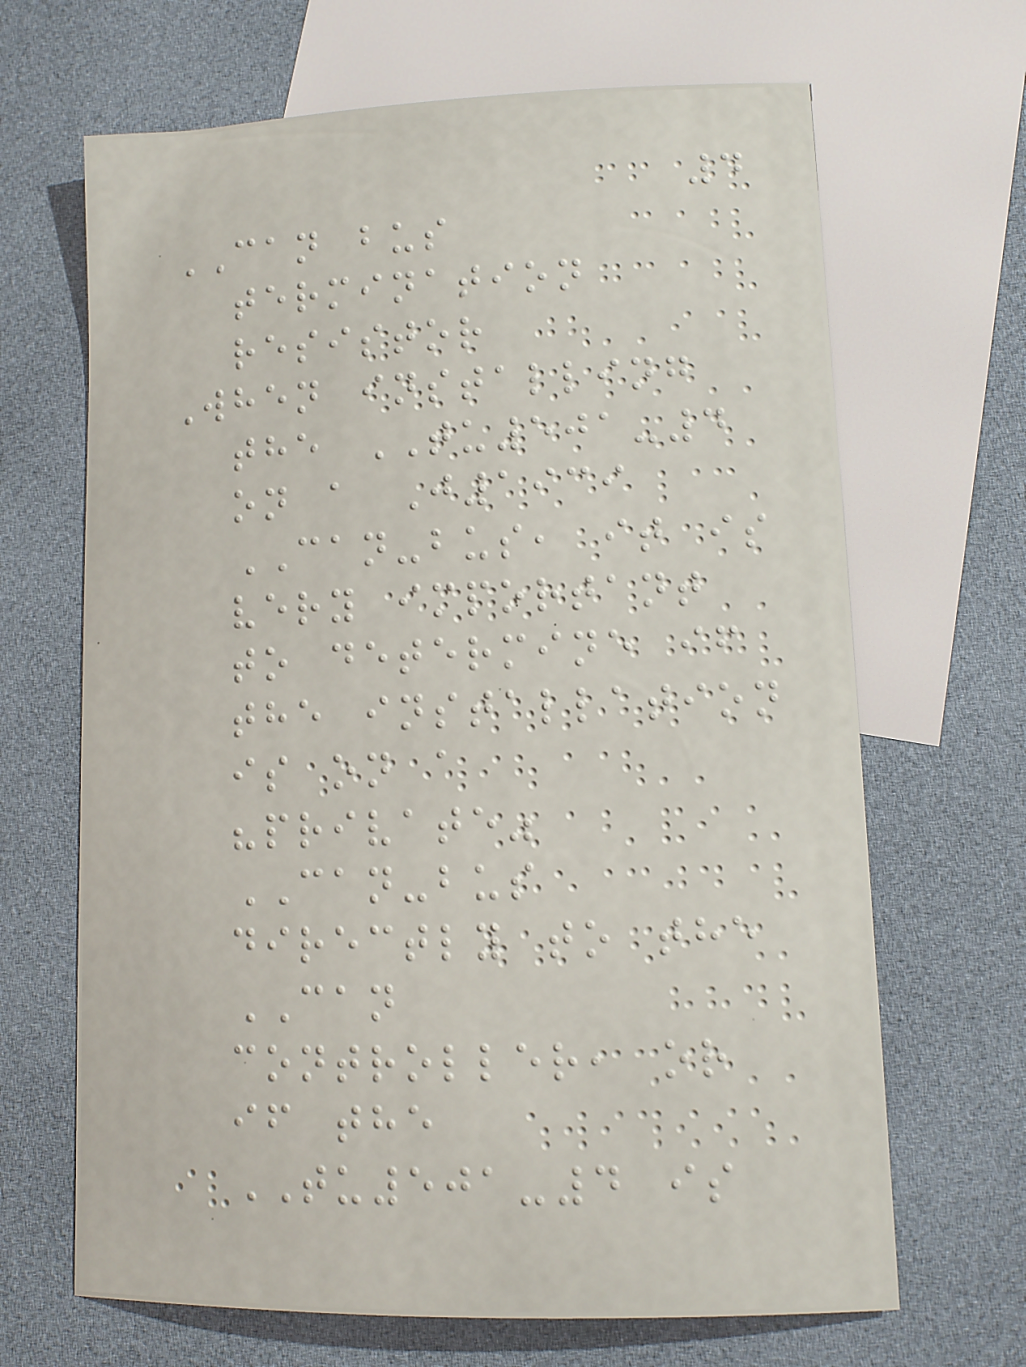4
CAN bus
termination
resistor
When installing
the TU501-4
on a J1939
CAN-bus, it is
very important
to determine if
the installation
is on a
"private"
CAN-bus
directly to the
CAN
controller, or
if the
TU501-4 is
